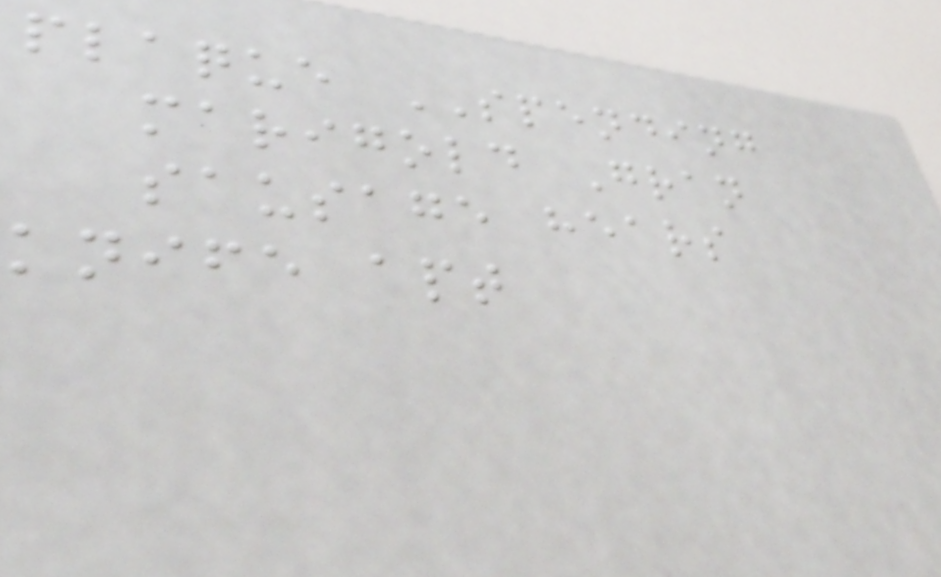plaque SPENDING
marigold Gran
sausage hears
knife apt
